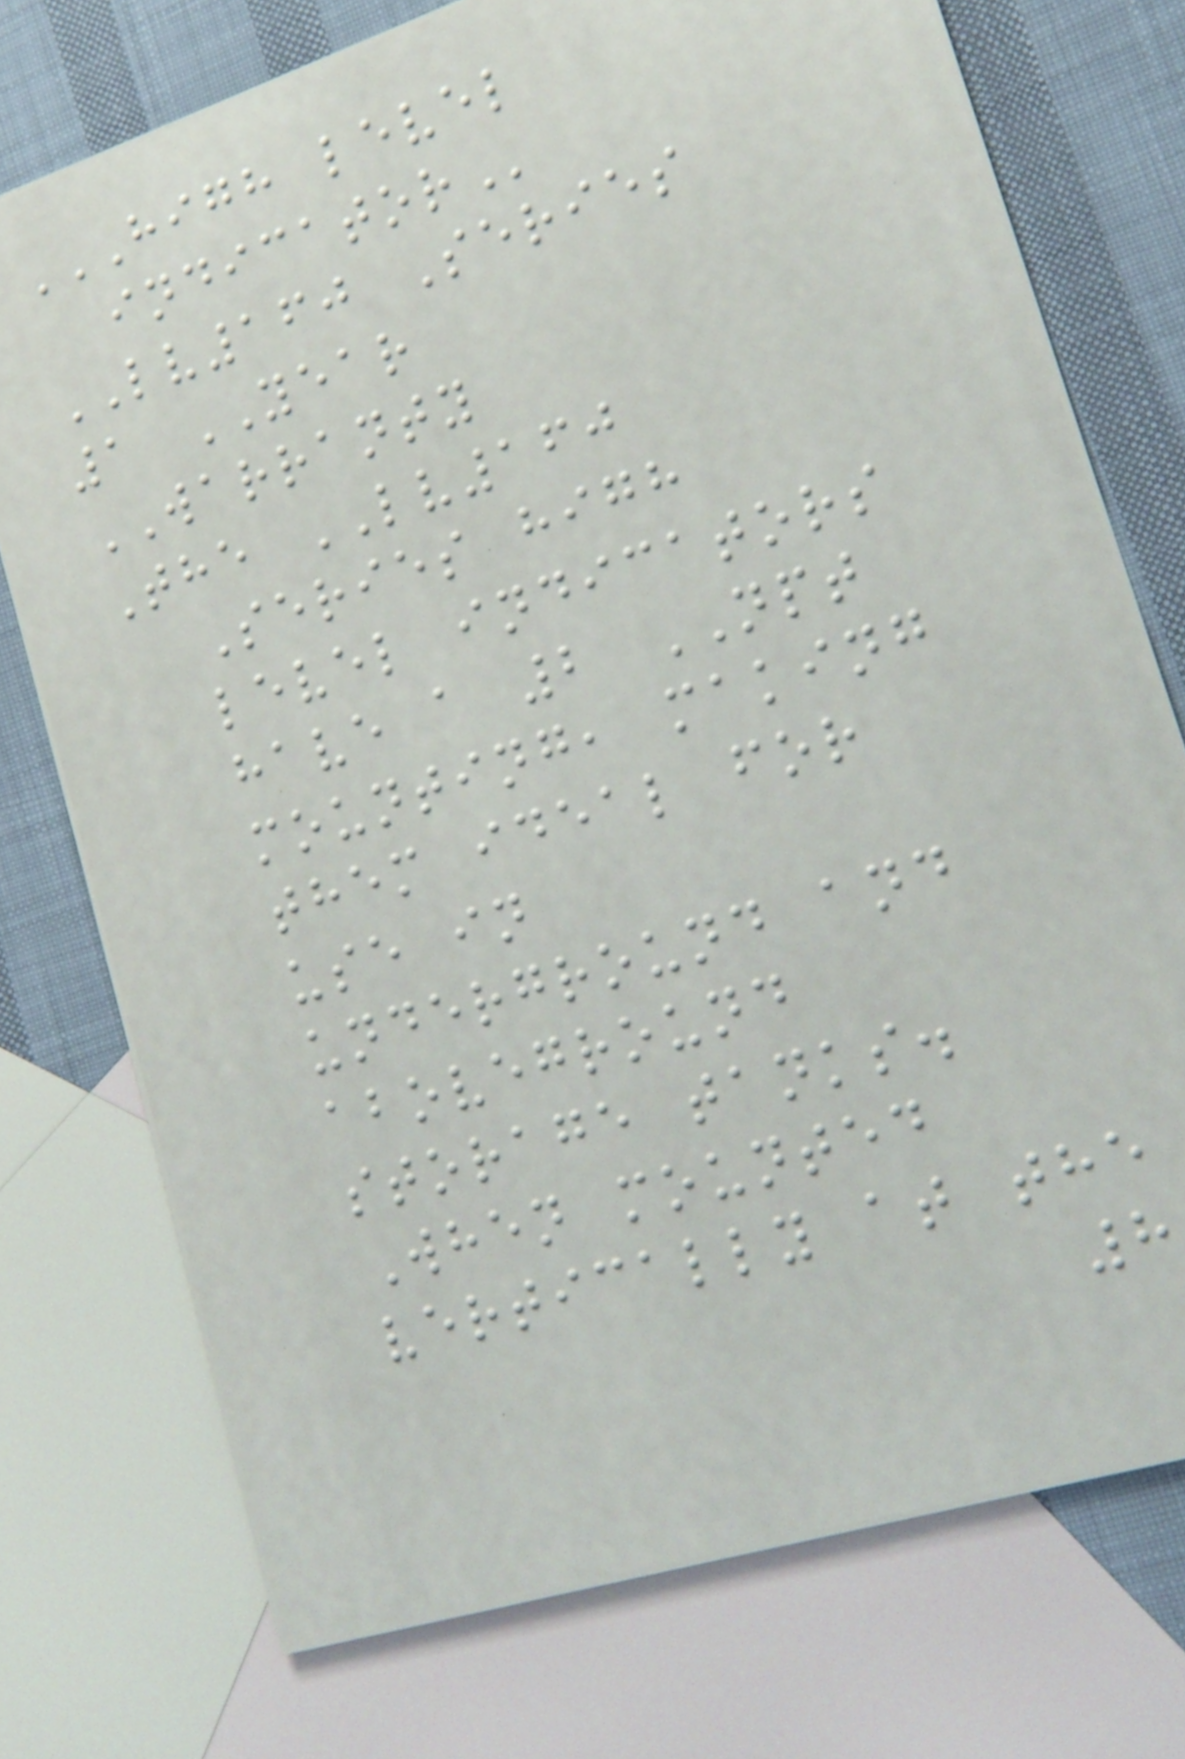HIGH LEVEL
INDICATOR
LV160 Series
1 YEAR
WARRANTY
The LV160
Series high
level indicators
have a 2 NPT
mounting, making
them ideal for
use in
underground and
aboveground
storage tanks.
When mounted
vertically at the
8
